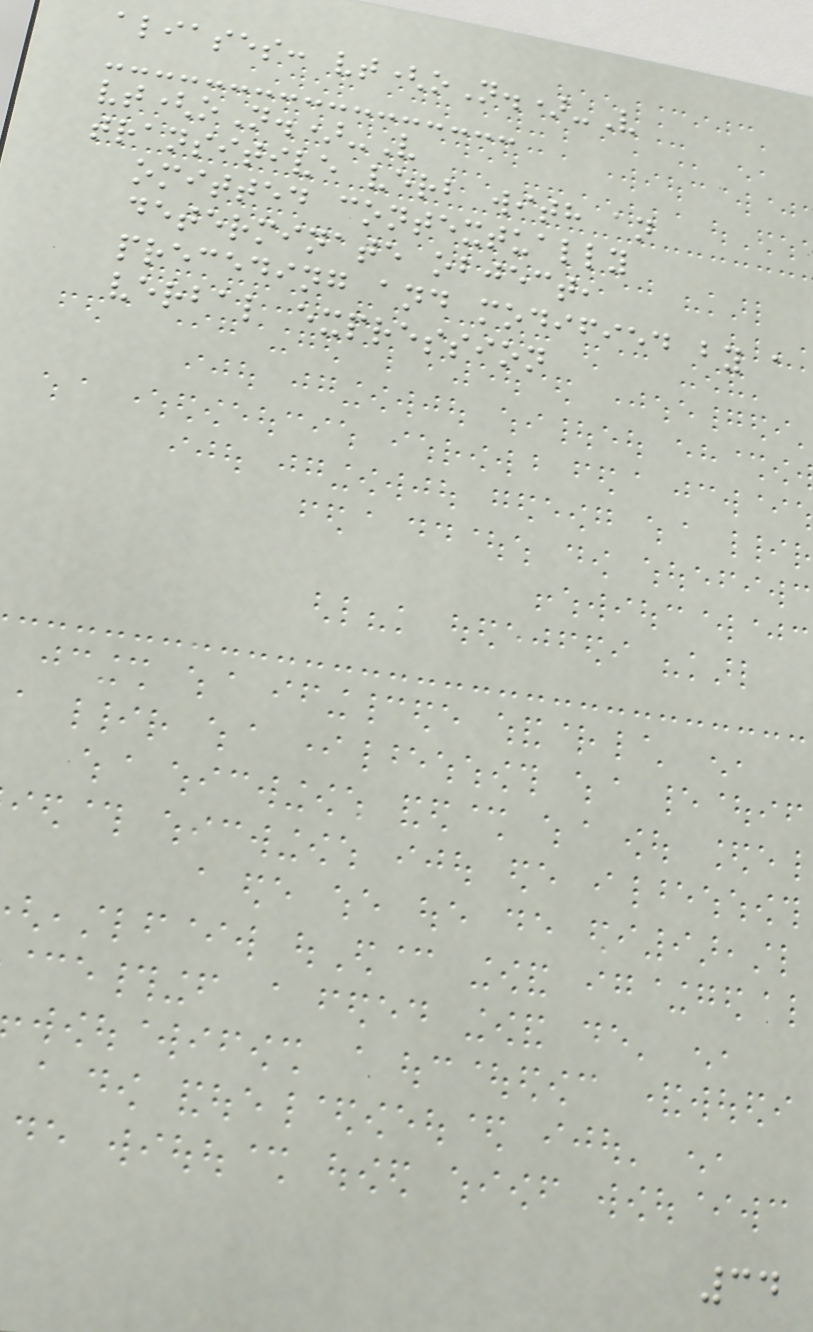aliases: vt(oN.)-V
vt(oN.)-V
transitive verb with an
omitted contextually
determinate object,
preceding and modified by a
verbal expression
34
